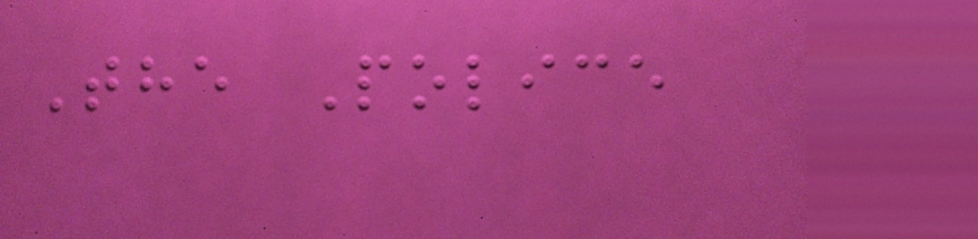The Police
